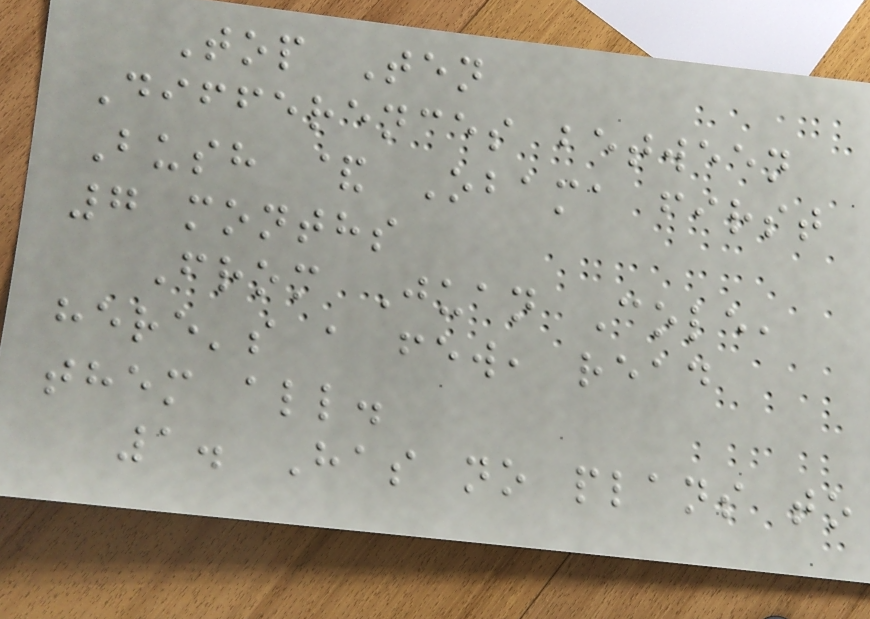Top Ten
Differences between
Bush & Obama first
7 months
From Juan Cole,
here's a few, read
them all.
1. Has no plans to
